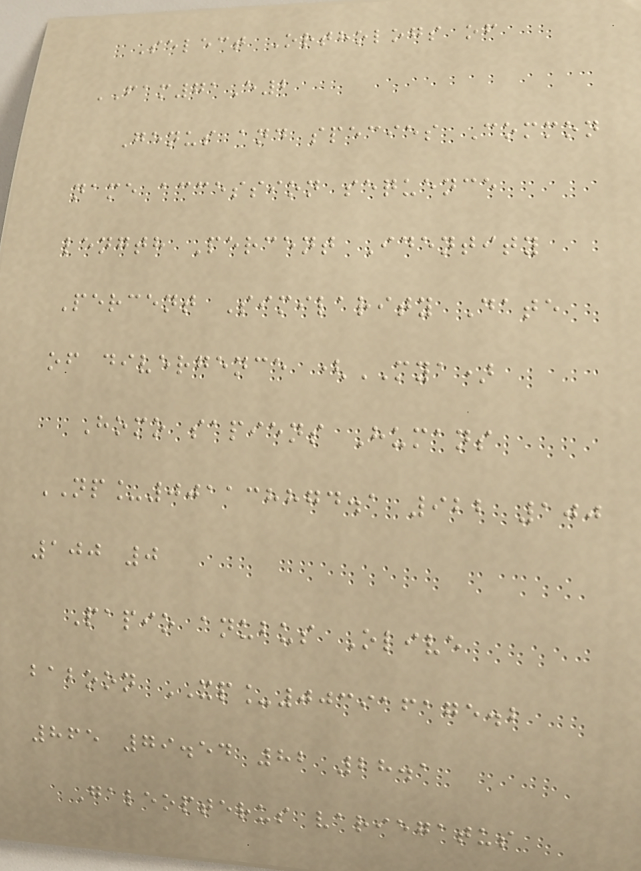Select Orthologs of
FAM71E2
Genus and species Common
name accession sequence
length Percent Identity
Percent Similarity Date
of divergence (MYA)
Homo sapiens Humans
NP_001138874.1 922 100
100 0
Papio anubus Olive
baboon XP_003916175.2
865 79.54 82 28.1
Galeopterus variegatus
